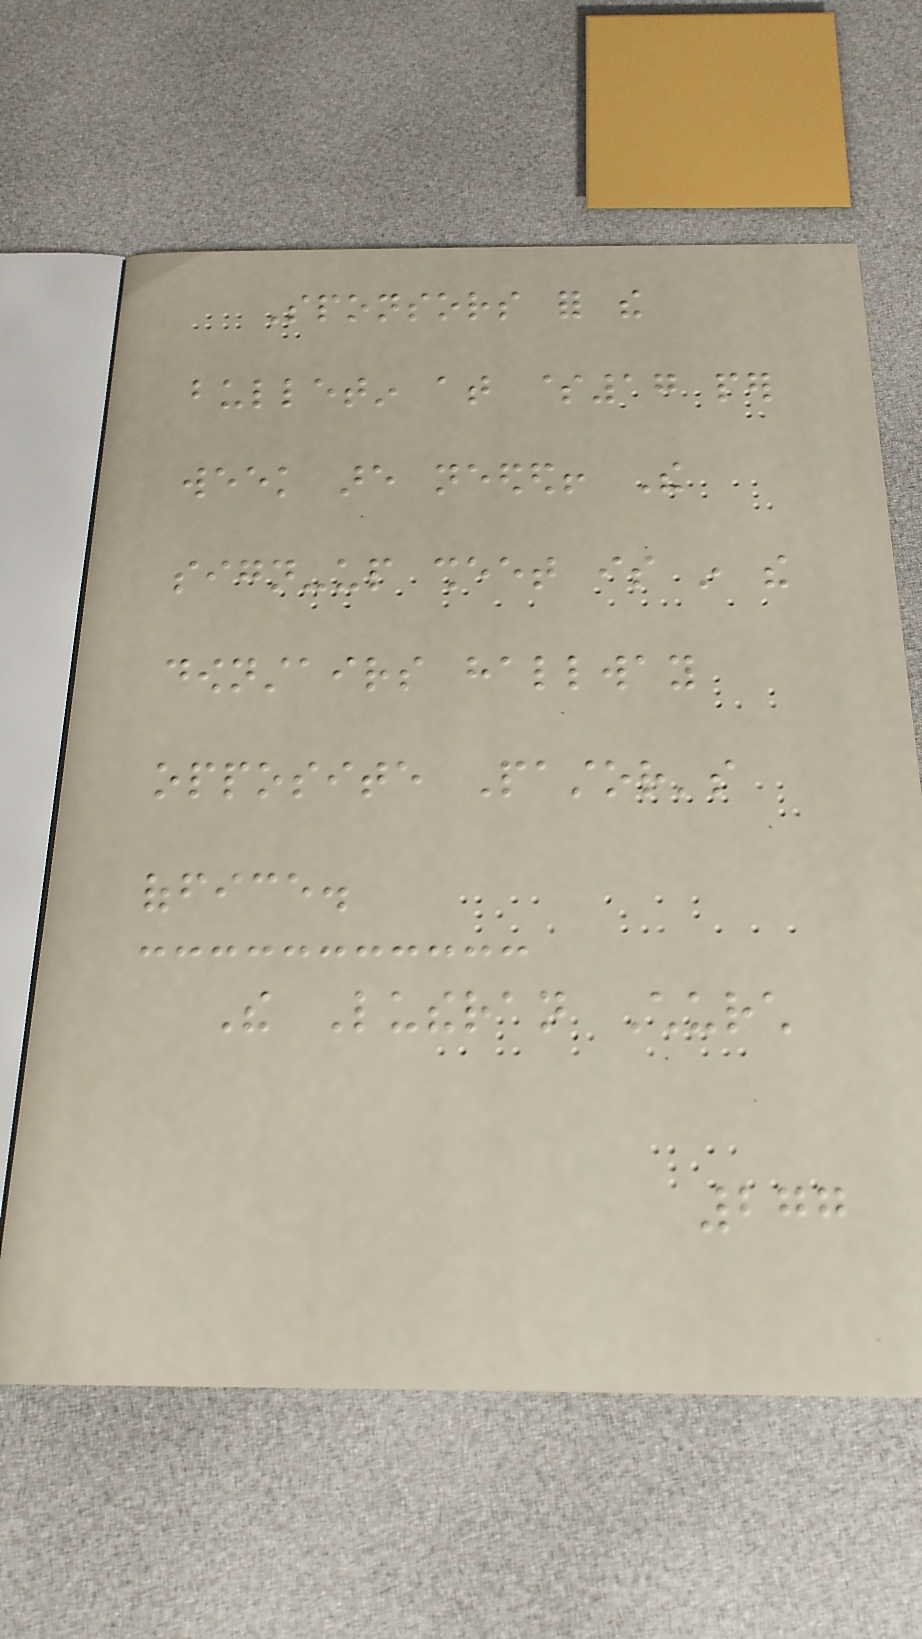Sponsors for the
bulletin at $17 per
week are needed! The
sign-up sheet is in the
downstairs hallway
opposite Pastor's
office.
The Lutheran Church
277
